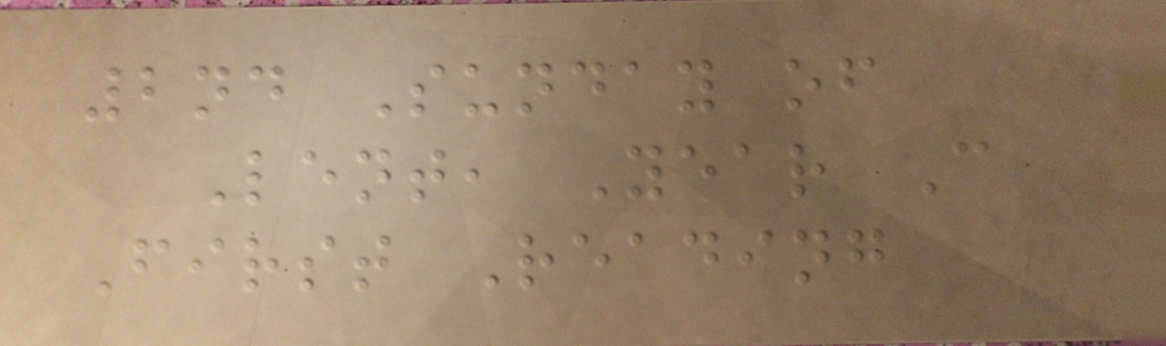2nd Sunday of
Lent, Year C
First Reading
